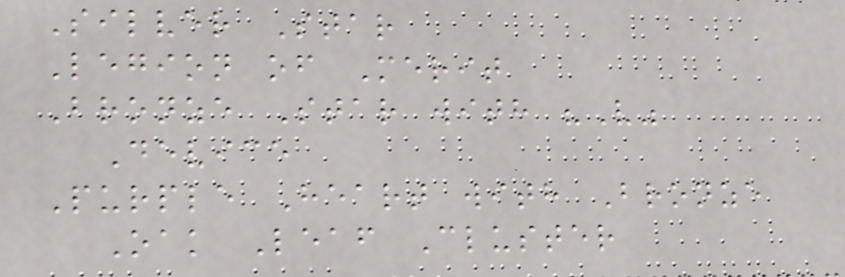Silver Star
Legion of Merit
Bronze Star with "V"
Device
Purple Heart with Bronze
Oak Leaf Cluster
